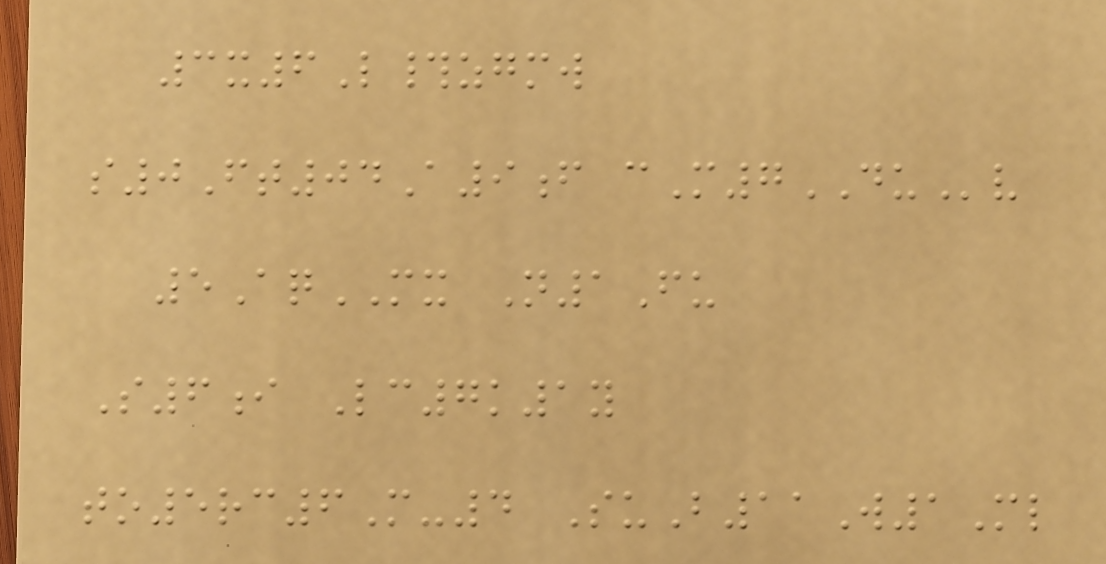3x6L#zgmw
s0Ft04A9f cM7DUv
5AqMX N1Fu
S6i Lc7k1y
to5rc6M-4 SuB11W1Ml
